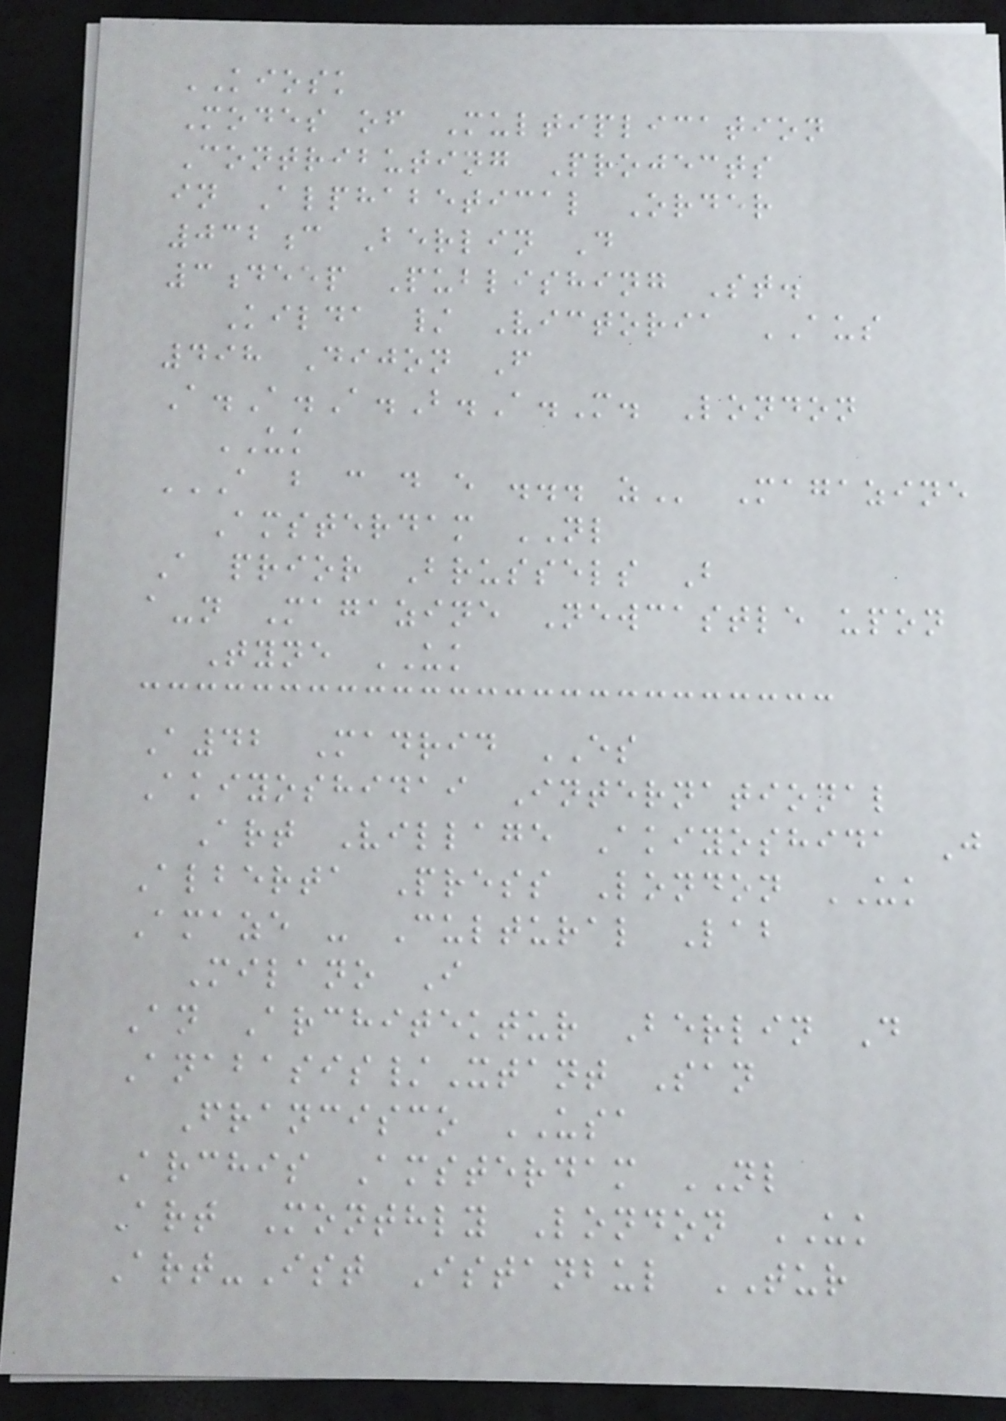KIOSK
Modes of Multiplication
Contributing Projects
in Alphabetical Order
032c Berlin D
3deep Publishing St.
Kilda / Victoria AUS
498 Dijon F
A.A.A.B.A.M. London
UK
A B C D E ... Z Magazine
Amsterdam NL
A prior Brussels B
a-n Magazine Newcastle upon
Tyne UK
A42 Madrid ES
Akiyoshidai International
Art Village Akiyoshida J
Alberta Press London UK
Amaze - Cultural Lab
Milano I
An Architektur Berlin D
Anabasis/Xtant San
Francisco USA
Archis Amsterdam NL
Art Monthly London UK
Art-Ist Istanbul TUR
